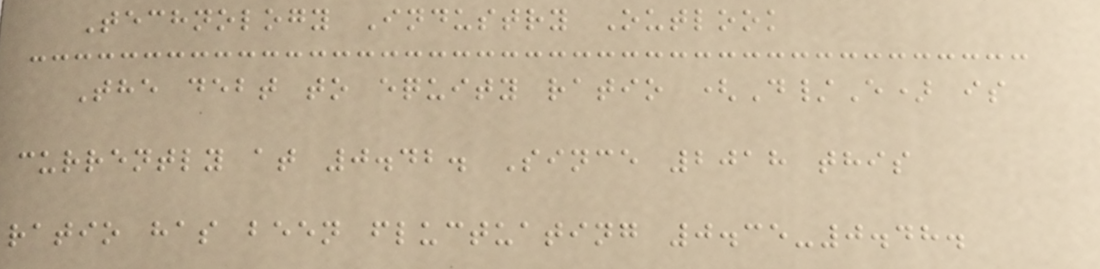Technology Industry Outlook
The debt to equity ratio (D/E) is
currently at 0.42. Since 2018 this
ratio has been fluctuating 0.35-0.48.
